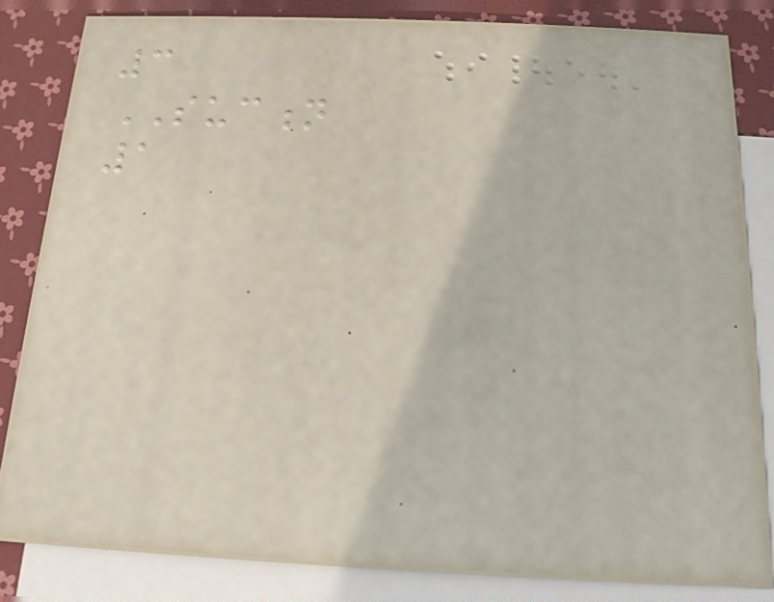3
SUCTION
1
